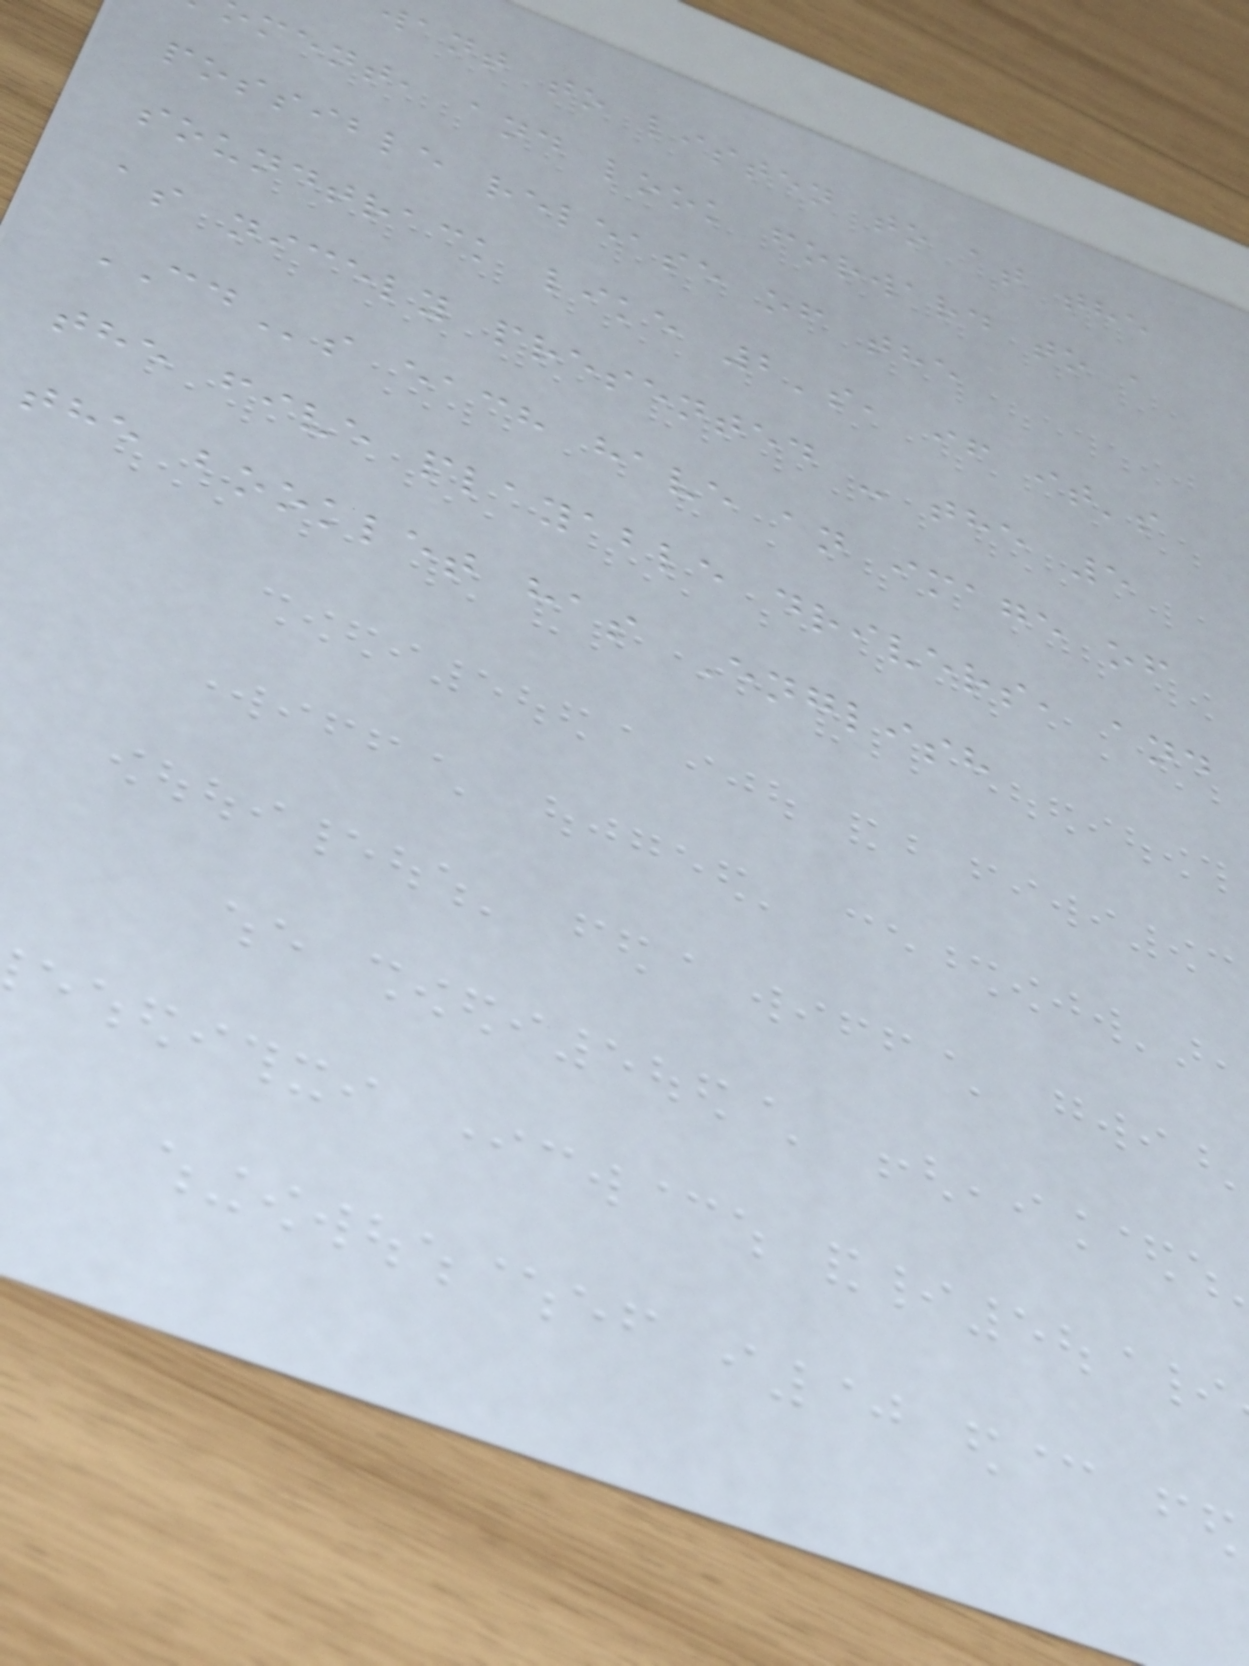want to listen to at the
ment, and look forward to a
possible release of the
soundtrack like 2's, if it's
as nicely presented - the 5
CDs each have an image of
the five playable drivers, and
the booklet has English
